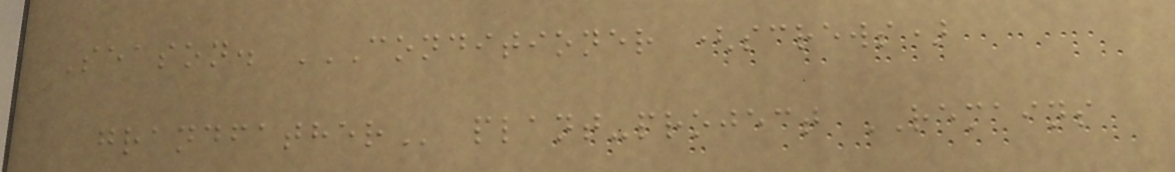Season. CONDITIONER (SCREWS)
GRANDFATHER plant-project REMAINS
